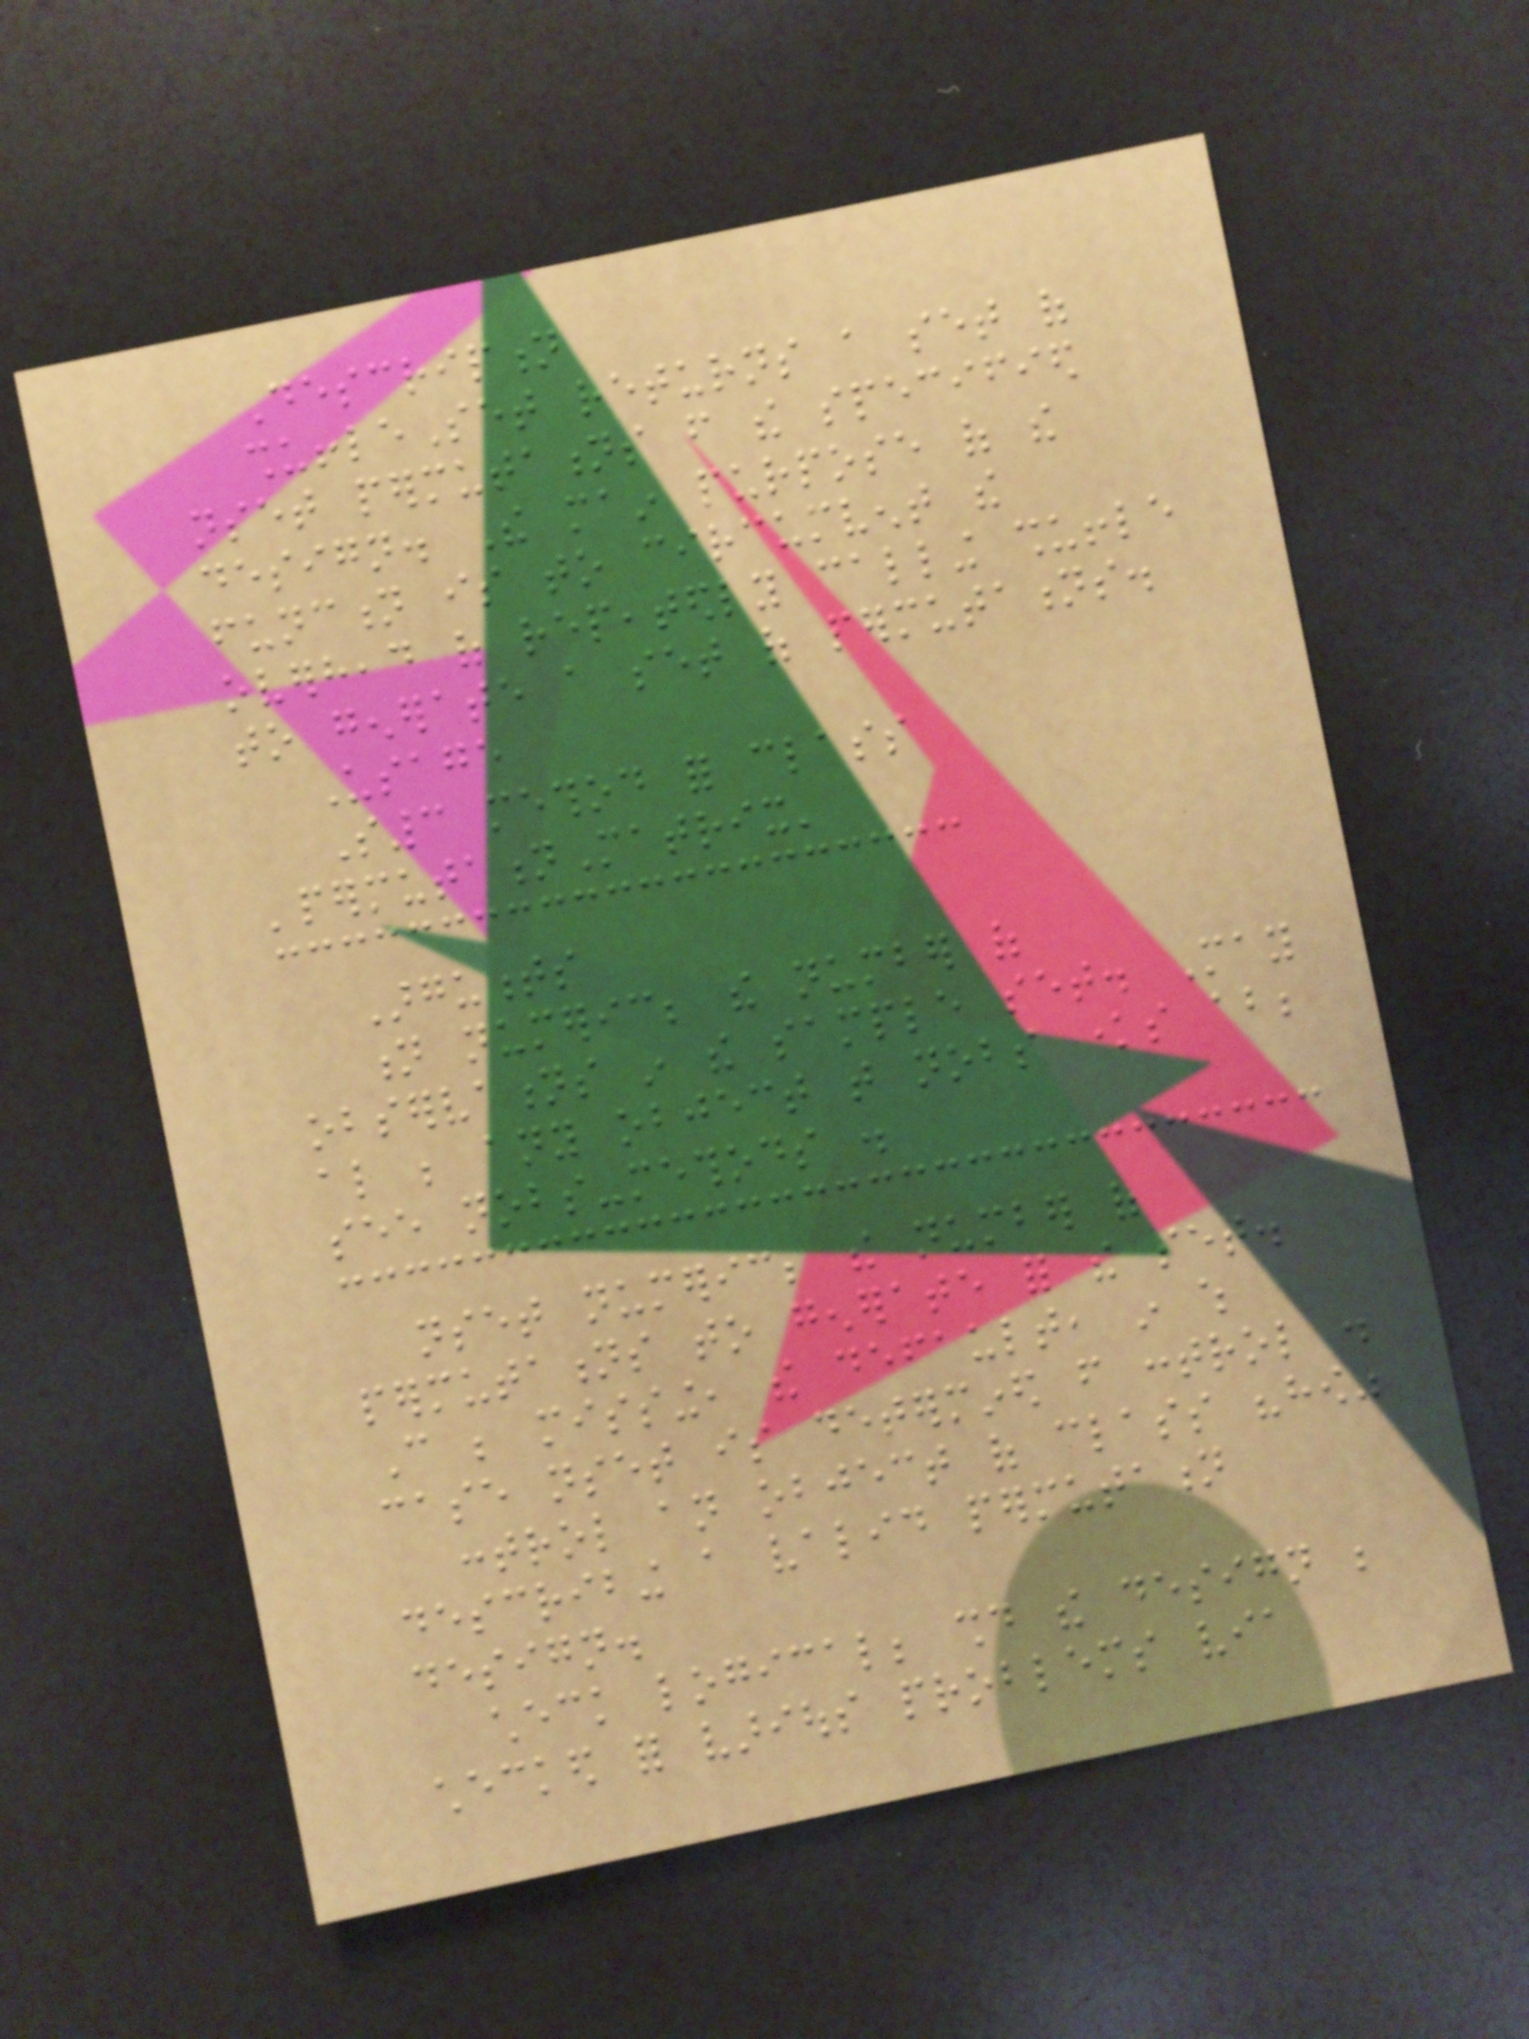Description
shuffleSet returns a set of
nset permutations from the specified
design. The main purpose of the
function is to circumvent the
overhead of repeatedly calling shuffle
to generate a set of permutations.
Usage
S3 method for class
'permutationMatrix'
Arguments
n numeric; the number of
observations in the sample set. May
also be any object that nobs knows about;
see nobs-methods .
nset numeric; the number of
permutations to generate for the set.
Can be missing, the default, in which
case nset is determined from control .
control an object of class "how"
describing a valid permutation
design.
check logical; should the design be
checked for various problems via
